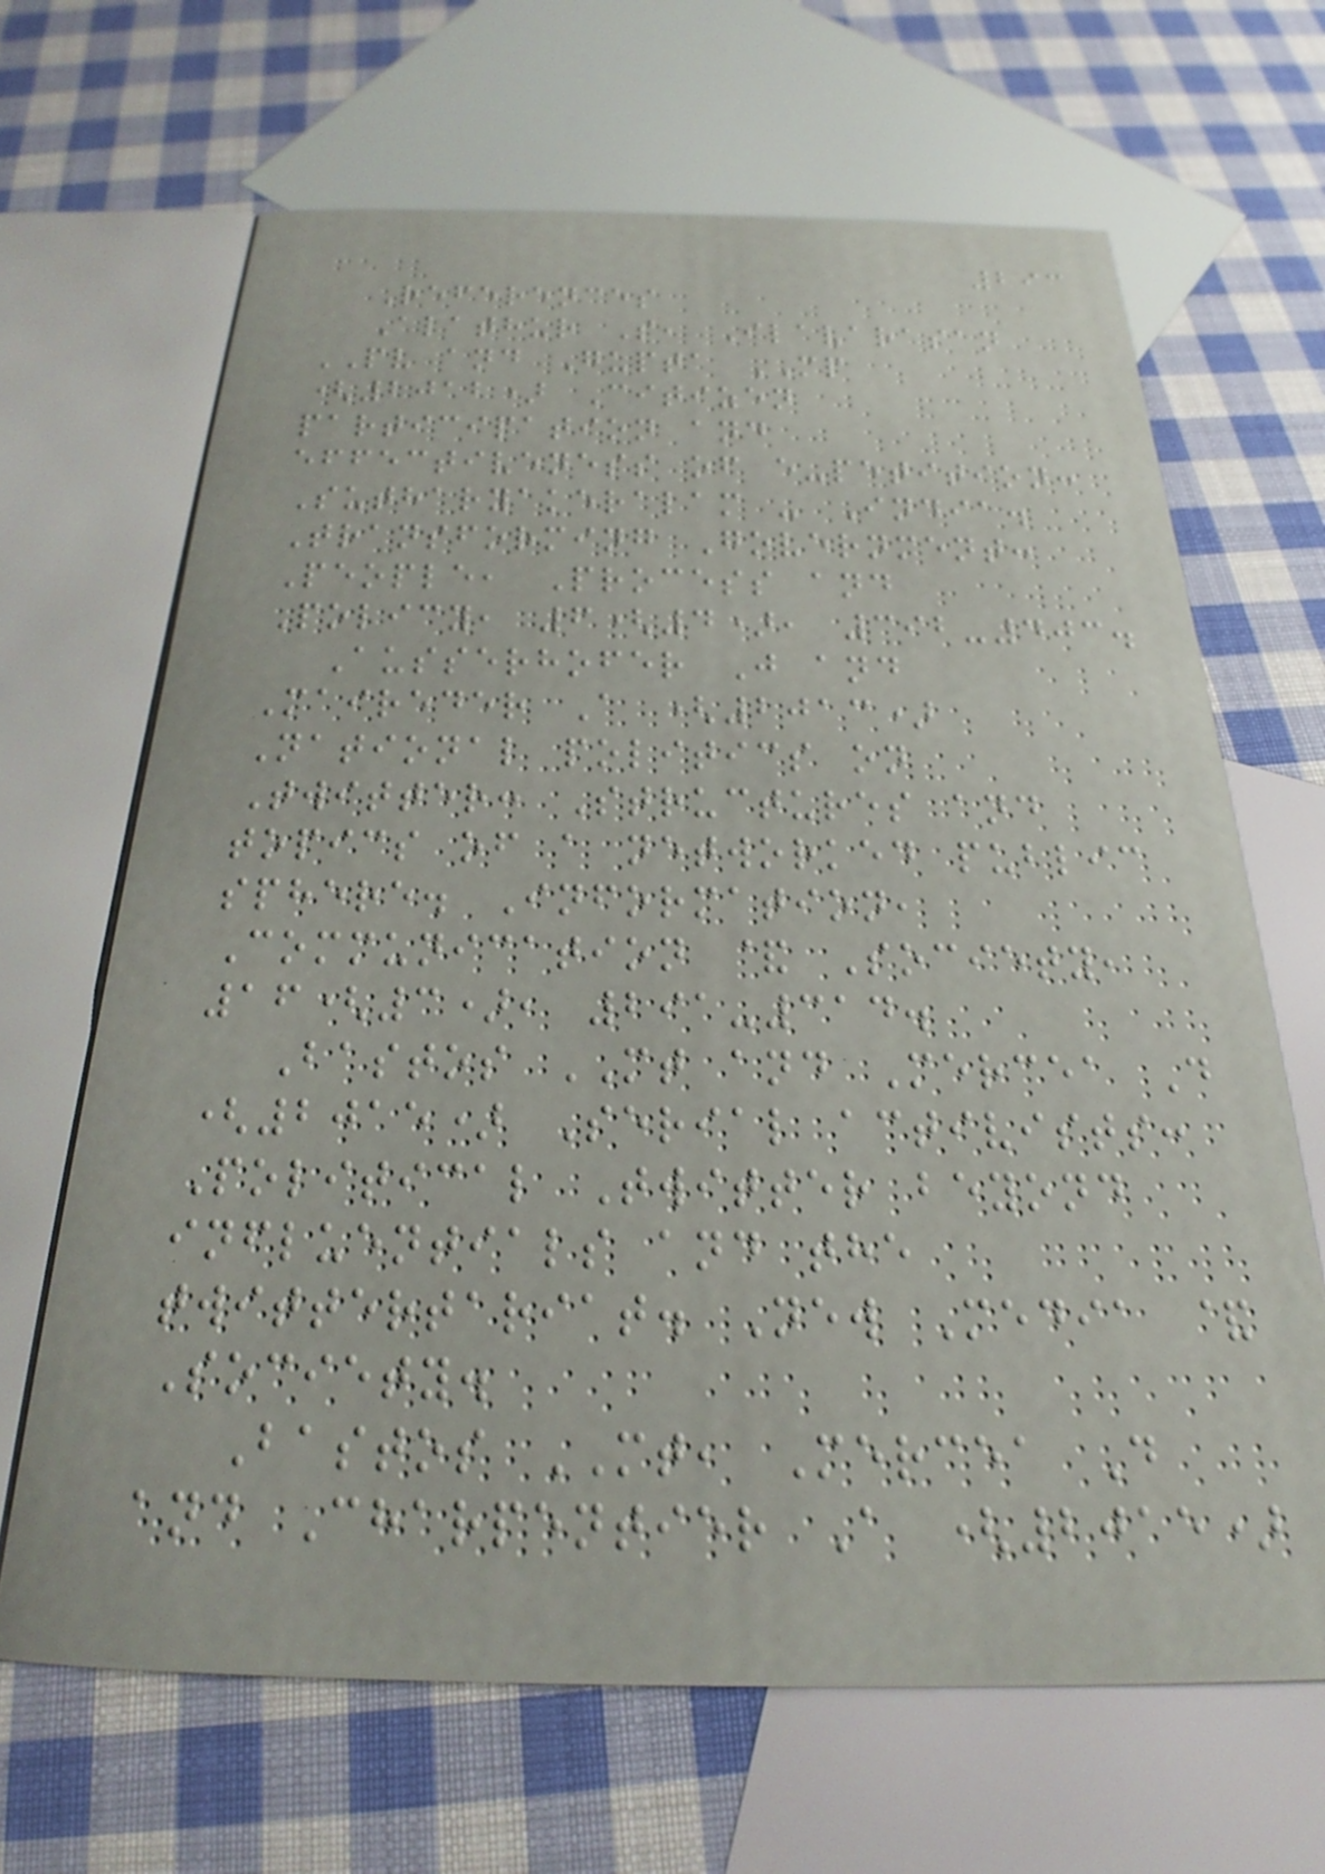293
References
Alathur S, Ilavarasan
PV and Gupta MP
(2012) Citizen
participation and
effectiveness of e-petition:
Sutharyakeralam - India.
Transforming Government:
People, Process and
Policy, 6(4), 392-403.
Ausserhofer J and
Maireder A (2013)
National politics on
Twitter: Structures and
topics of a networked public
sphere. Information,
Communication & Society,
16(3), 291-314.
Bastos MT and Mercea D
(2015) Serial activists:
Political Twitter beyond
influentials and the
twittertariat. New Media &
Society.
Bastos MT, Mercea D
and Charpentier A (2015)
